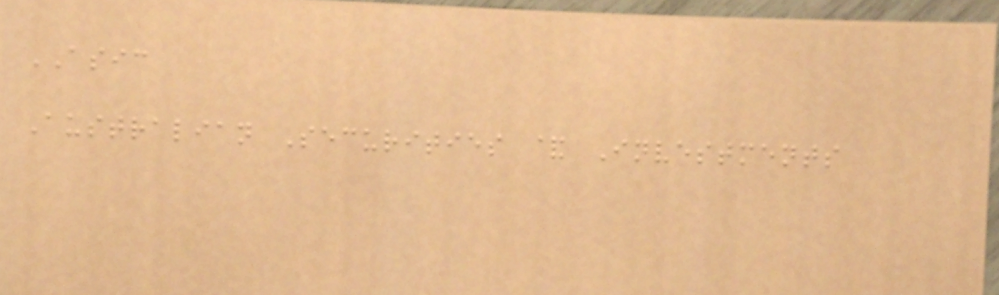ASIC
Australian Securities & Investments
